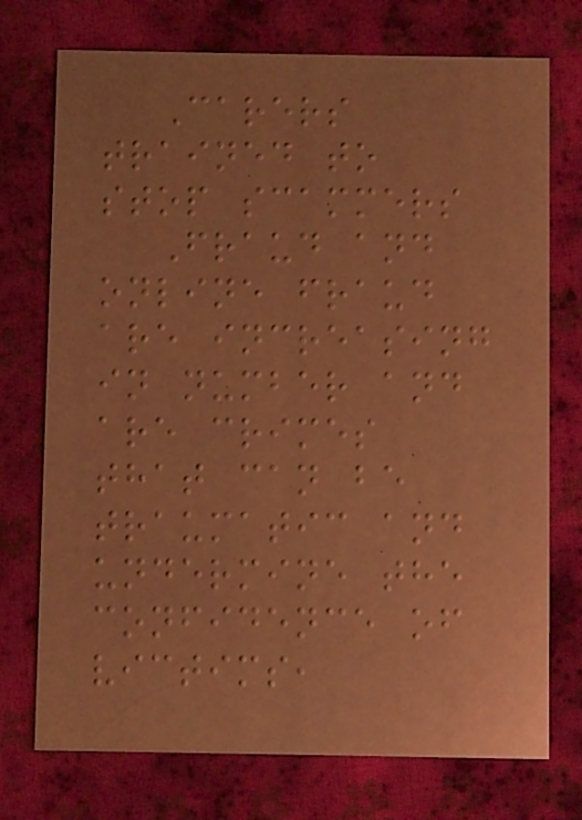Carers
trained to
stop scammers
Fraud and
online fraud
are increasing
in number and
are crimes
that can be
traumatic and
undermine the
confidence of
victims,
